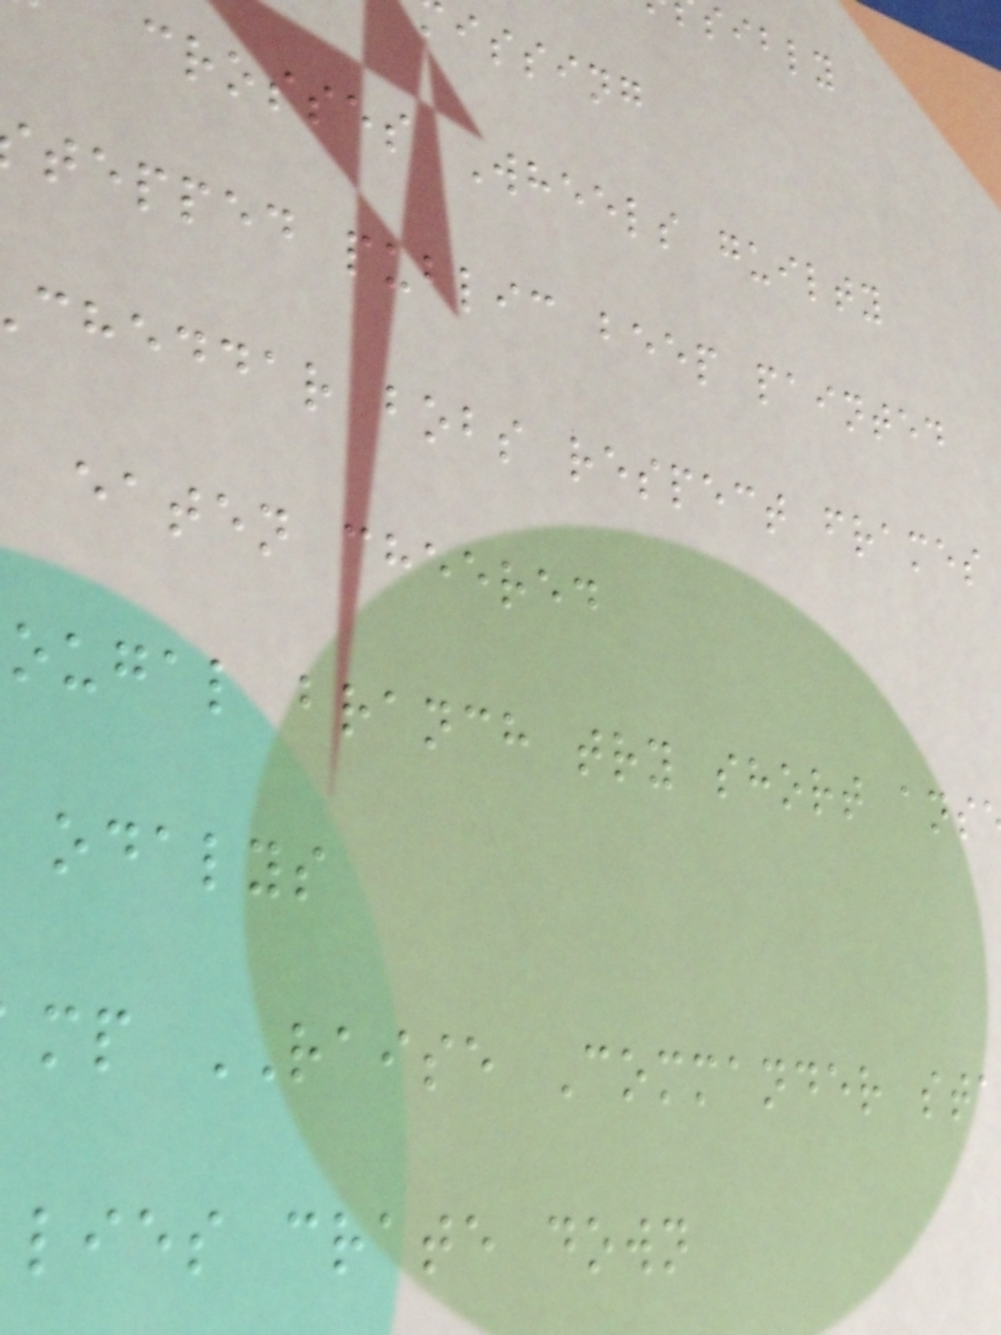issing
crosses Wheels guilty
tepped public beep painted
cheddar bobs respect frames
eaten cheered
ougal branch try short ans
odalys
mp RAISE Commander sta
lies crate down
